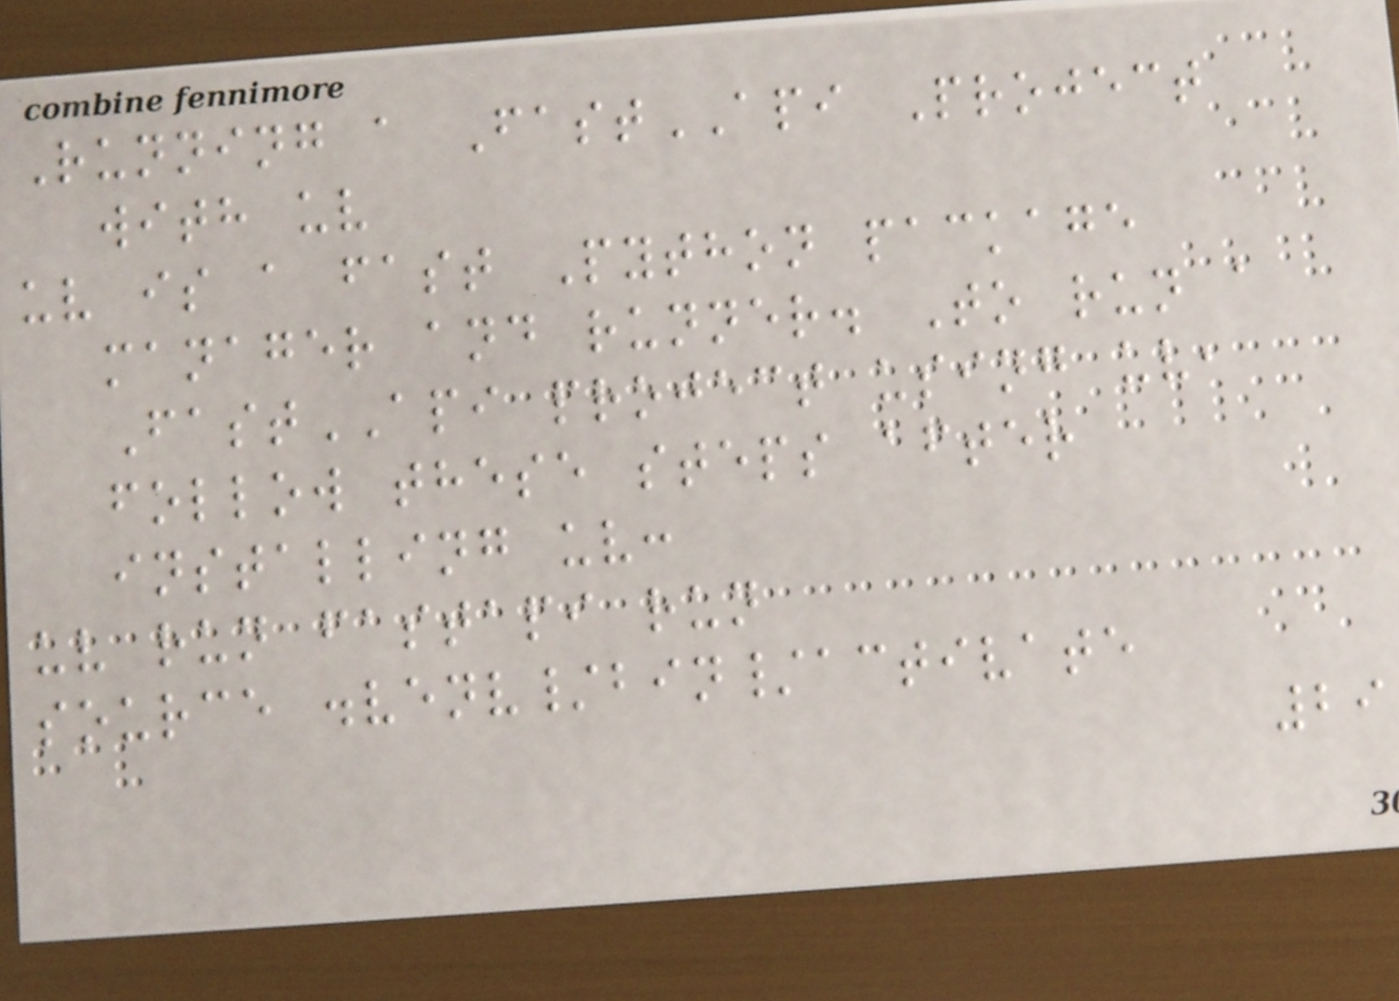Running a FastAPI Project
with uv
uv is a fast Python package
manager and runner. To run a
FastAPI project using uv,
follow these steps after
installing uv:
uv run fastapi run
source .venv/bin/activate
29
